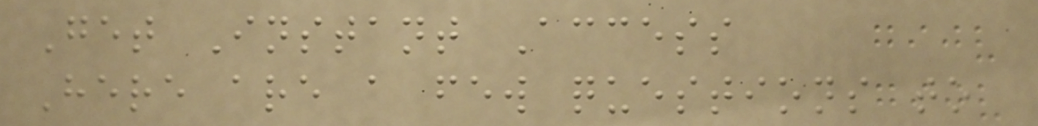Get Instant Access
Here are a few questions to
